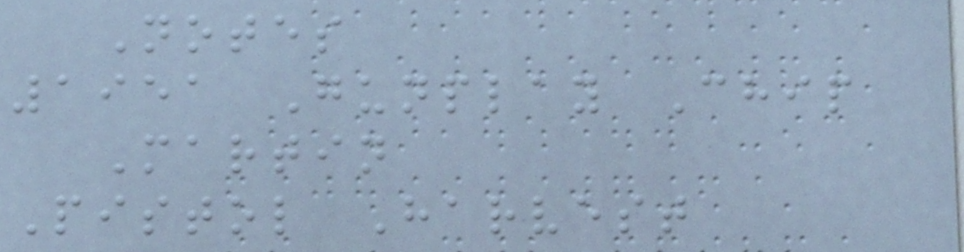Notes
1951 Gunplay Chip
Martin
Pistol Harvest
